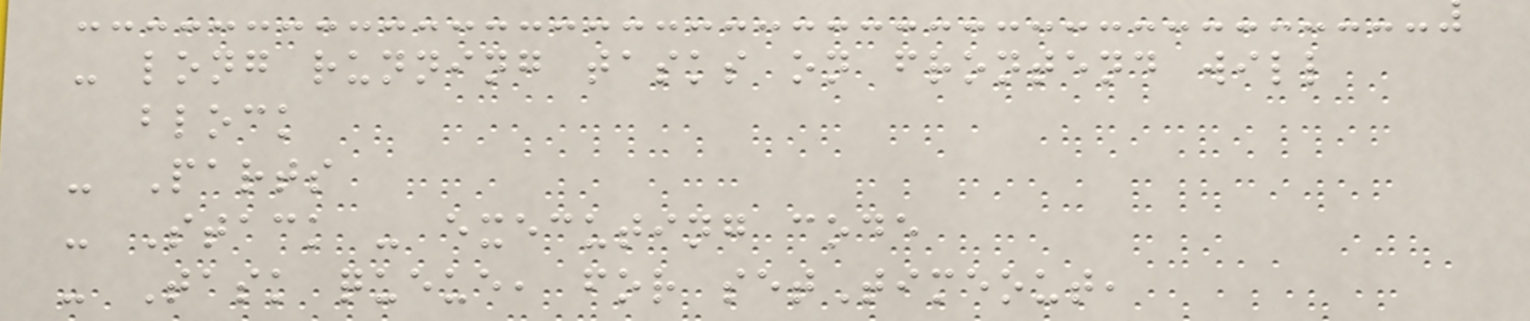- long running tasks on frontend will
block
- Parts
- Stack - executing code
- Task queue, for setTimeout,
